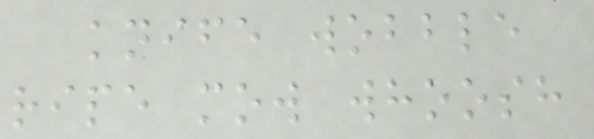knife wobble
ripe mow whoosh
